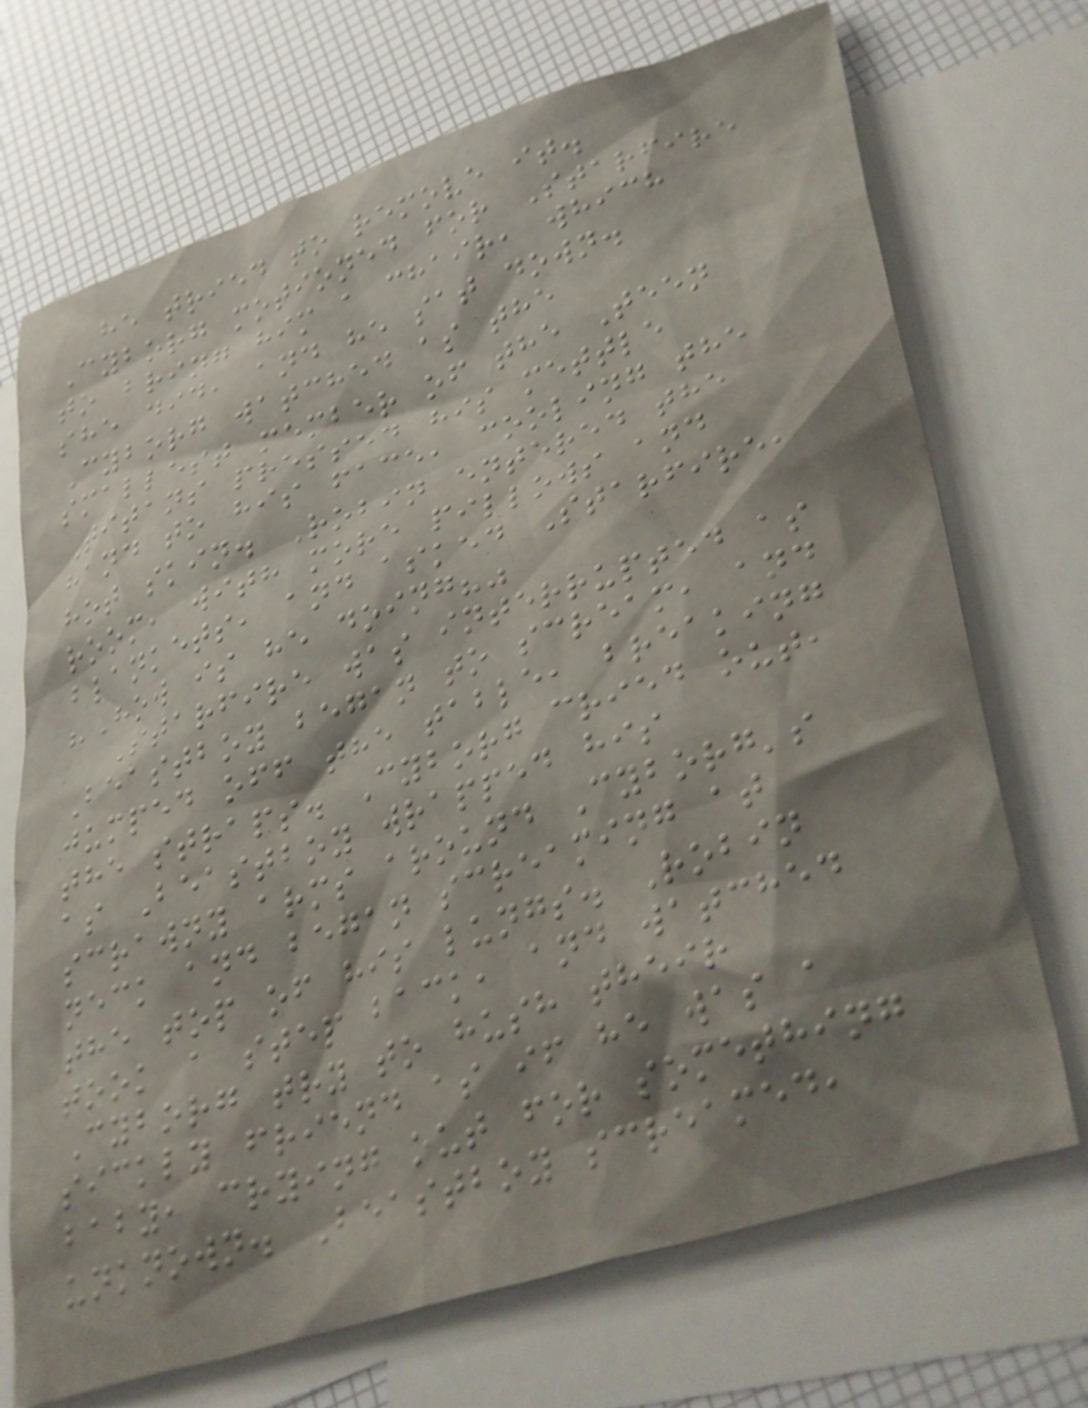he tried to remove it.
Cyborg motioned for Starfire
to bring him a chair, which
she did, and he sat down.
Cyborg watched as the
smallest member of the Teen
Titans pressed his mettle
hand to his face, cooling the
hot skin. Robin entered the
room, with more pillows and
blankets, and asked Starfire,
"How is he doing?"
Starfire was interrupted as
Beastboy began to scream, and
jumped off the table, breaking
the straps. Cyborg cried out,
as Beastboy wrapped his
scrawny arms around Cyborg's
neck and began screaming at
the top of his lungs. Robin
took a step back, and watched
Cyborg try to hush their
sickly friend as if he was a
baby, crying out for something
unknown. Beastboy screamed,
